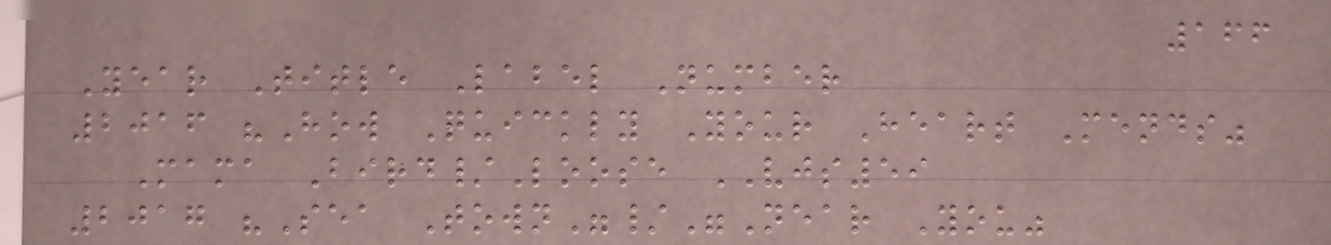166
Year Title Label Number
2016 "How Quickly Your Heart Mends"
Mama Bird/Loose VJS59
2017 "Sea Town"/"Near You"
